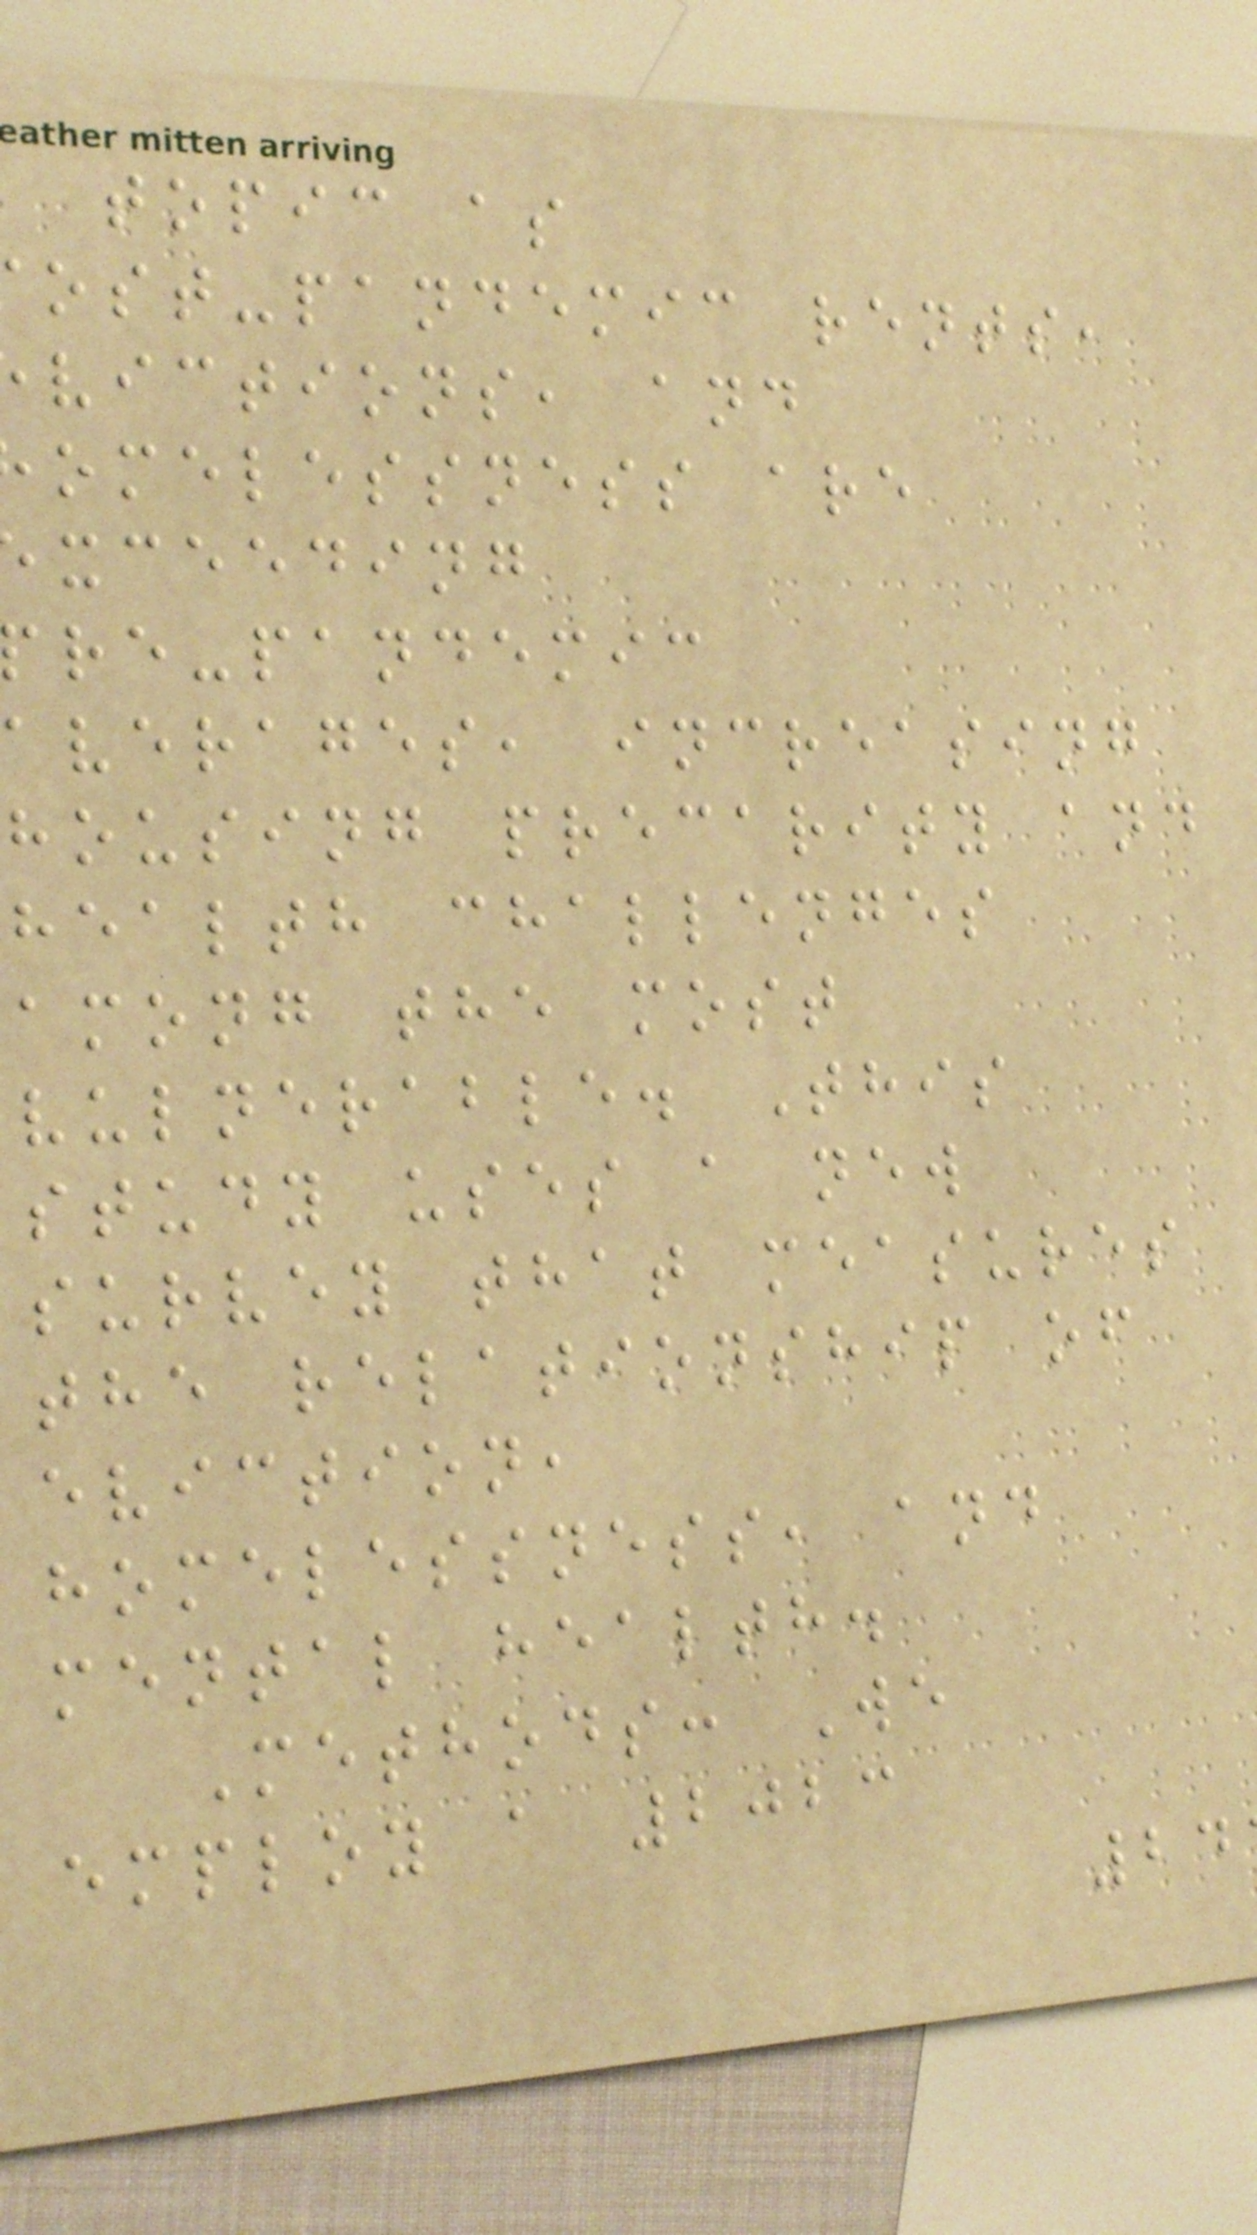topic as
ost-pandemic rents,
victions, and
omelessness are
xceeding
re-pandemic
averages, increasing
housing precarity and
health challenges
among the most
vulnerable. This
study uses a new
survey that measures
the relationship of
eviction,
homelessness, and
mental health.
Methods: We
employ a 2023
